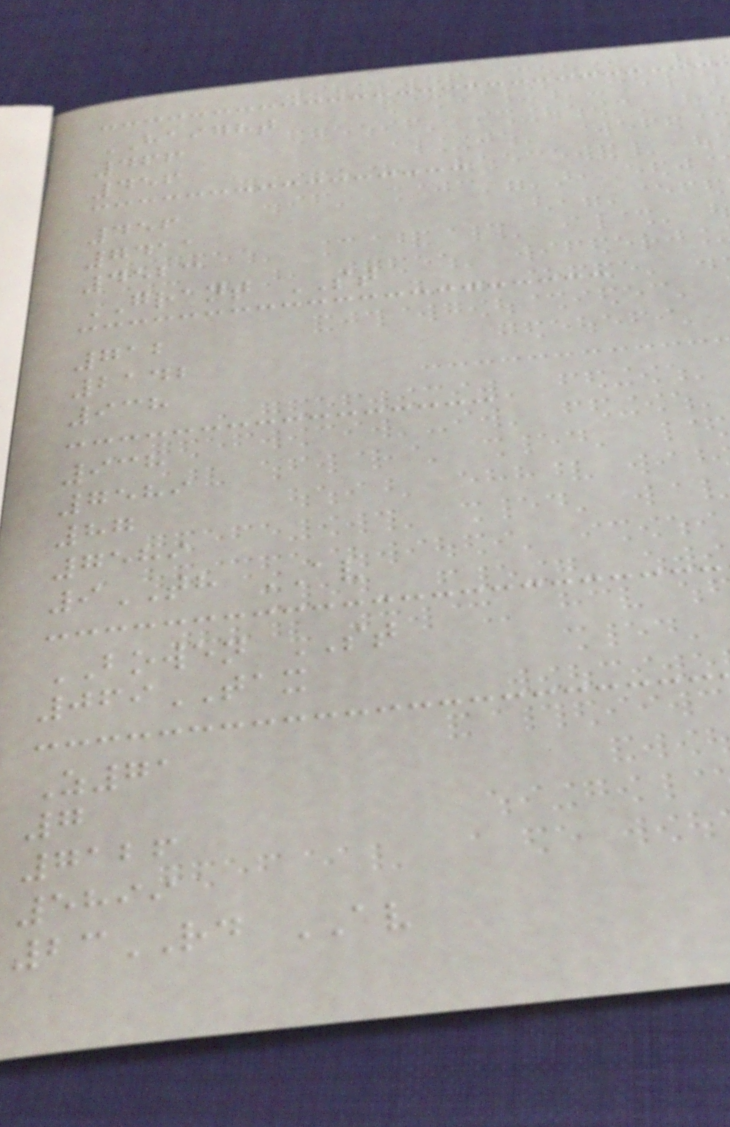HAIGHT
466
456
456
7411
4523
GRANT ST
712
2142
938
938
7589
87
7589
9TH AV
BOWEN ST
069TAX
Z71
7
7126
5899
23RD AV
